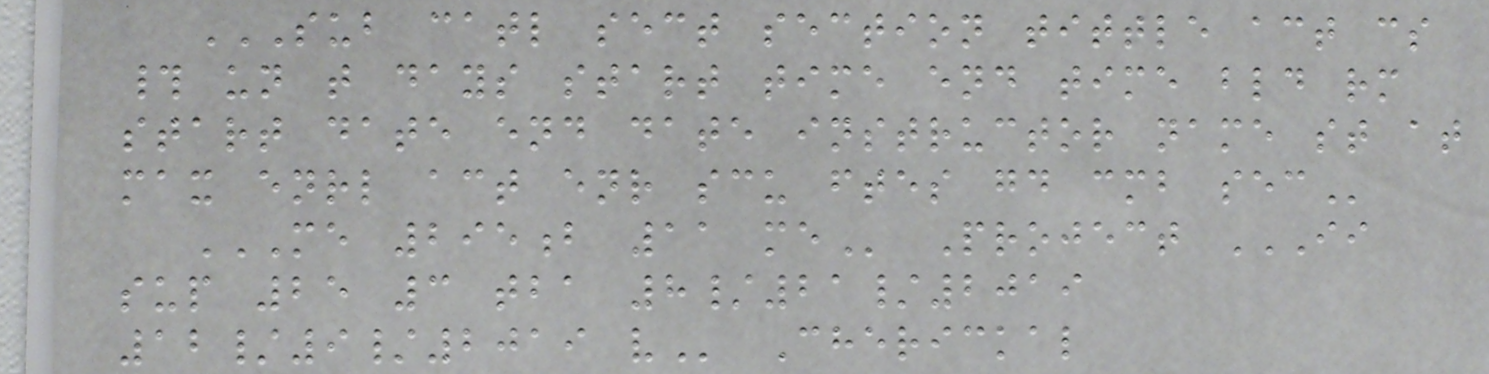SUB CATL SECT SECTION TITTLE ACT CS
# UN T DAYS START TIME END TIME BLD RM
START DATE END DATE INSTRUCTOR NAME ST AT
MAX ENRL ACT ENR SCU FTES GD CMB SEC
ME 295B 11 ME Project II
SUP 25 3 TBA 8/21/2019
12/9/2019 V Cherickal
